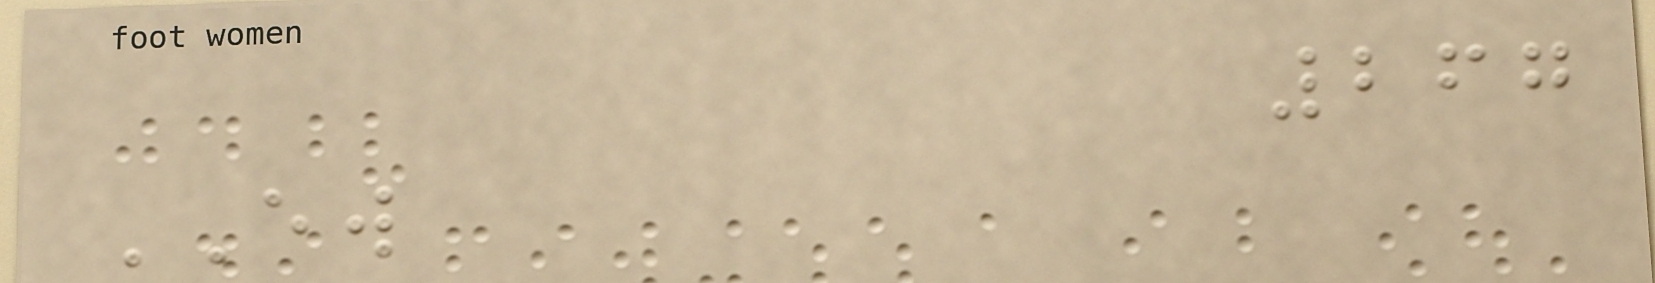267
EW
